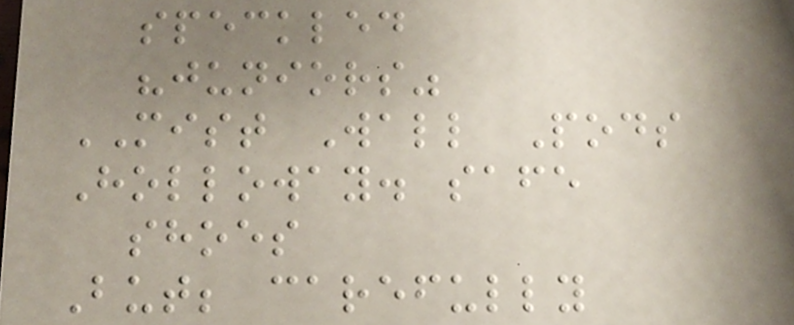speckled
"juniors"
MIST Wall Pods
Holloway. safe
shoes
But; carefully
